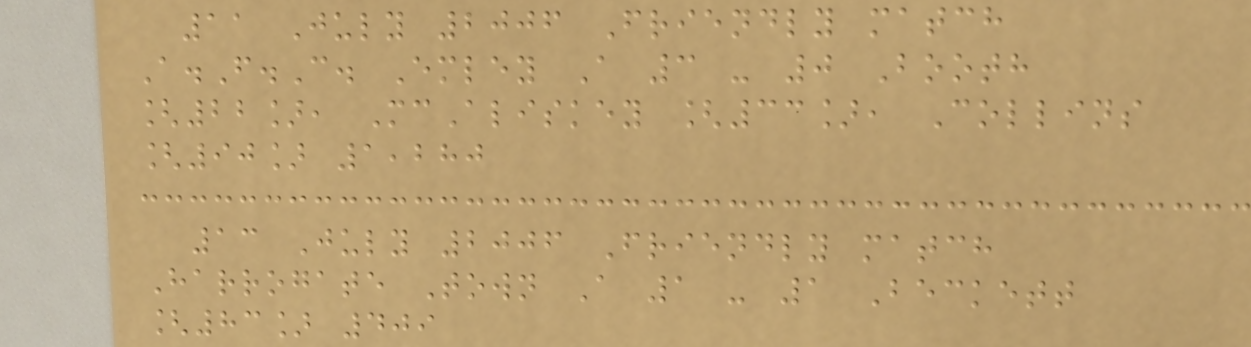11 July 2006 Friendly match
A.F.C. Emley A 3 - 0 Booth
[22], McAliskey [33], Collins
[90] 1,280
13 July 2006 Friendly match
Harrogate Town A 1 - 1 Beckett
[83] 409
